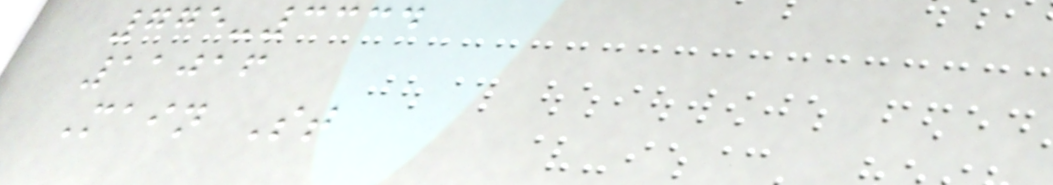775-3334
11016
Main St
